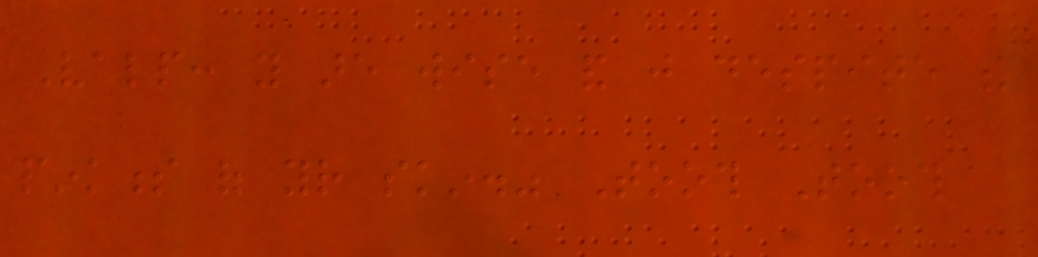Valp: you are wise and just despite the
pinkness of your skin." Tooth Tooth
